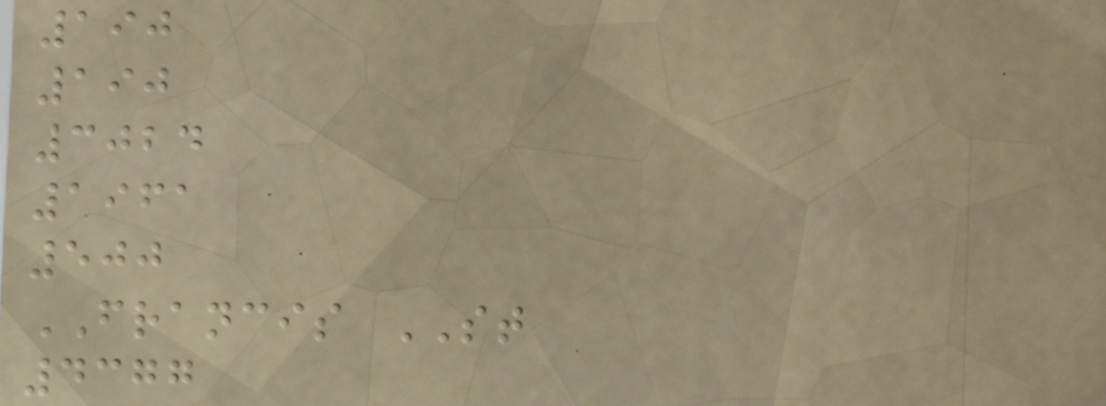190
190
3024
1961
500
FRANCIS ST
4377
